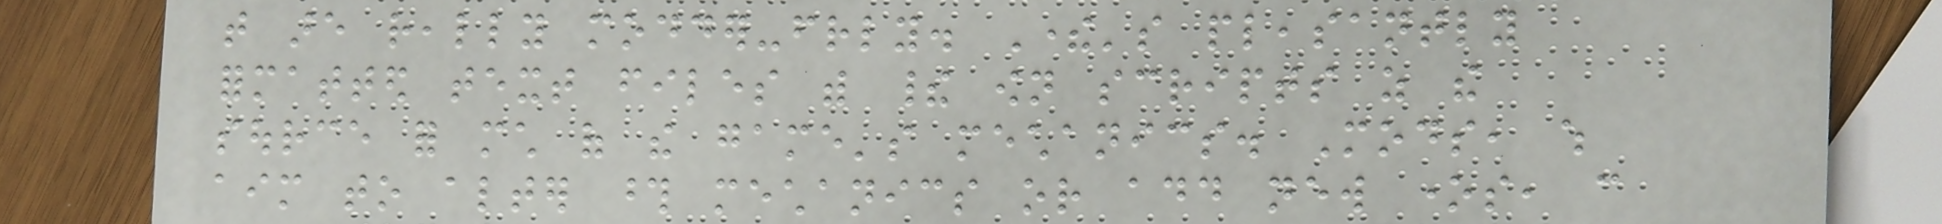that are really modder-friendly. There's pleasantly
formatted text files with their own scripts as the
source for much of the game's mechanics. Mods, which
aim to alter those mechanics or add new ones, can
